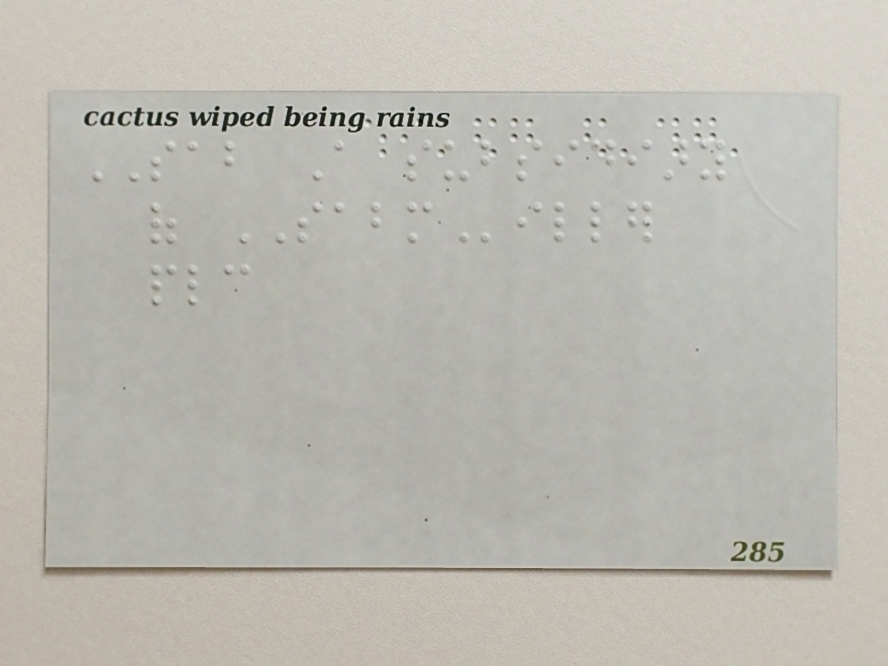SAB A subsidiary
of SABMiller
plc
